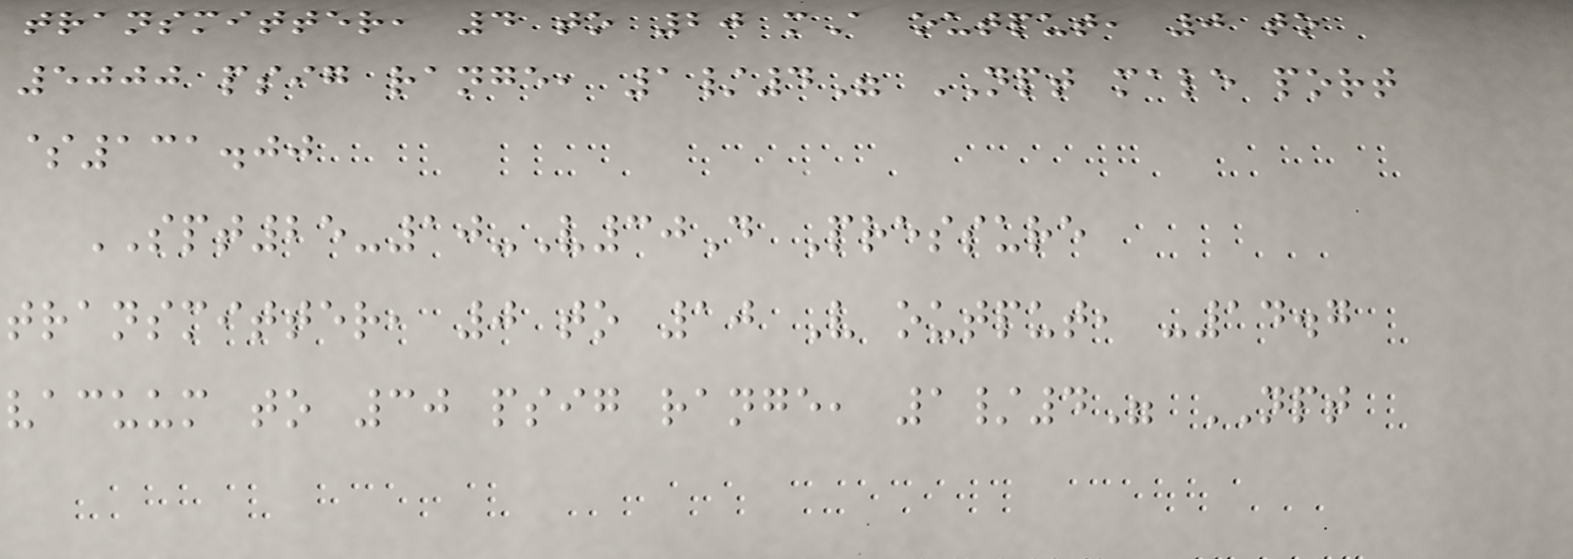transmitter, 4 to 20 mA output, 0 to
5000 psig range, 1/4" NPT male port
$131.00
SPT25-10-V30D Pressure
transmitter, 0 to 10 V output, -14.7
vacuum to 30 psig range, 1/4" NPT
